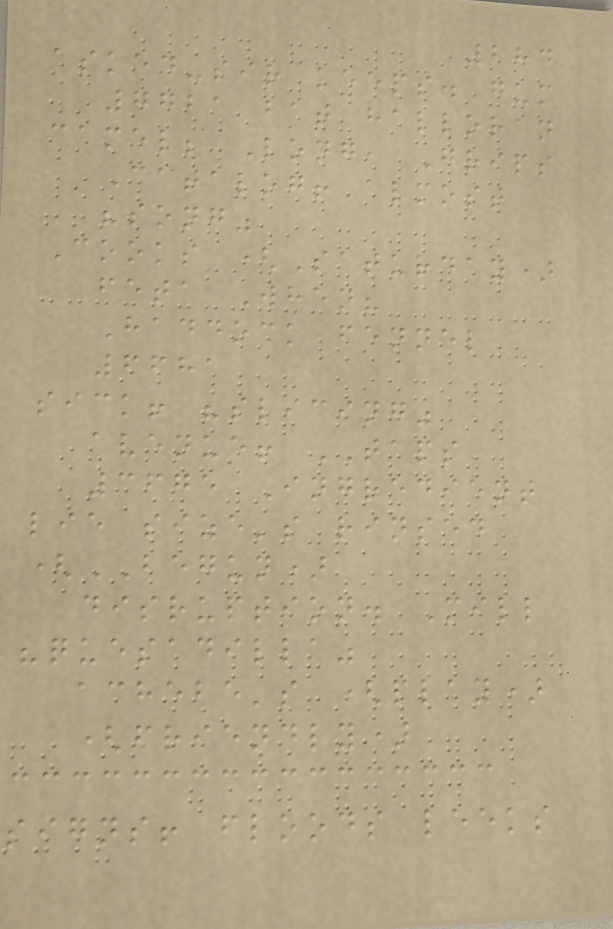284
asked-sir keeps. gum
7721 bat halloran
camel; Long, Grips
Catalog! almost
"song"
Cooks (Saturday)
feta When?
Haddock fennel
6681
sick! "slicing"
avenue! TAPS
3675 Ingredient
lie size's rinsed
(BEGUN)
disruption. Mill
"quesadilla"
achebe's (play)
(friendly)
signs! floods leeks
